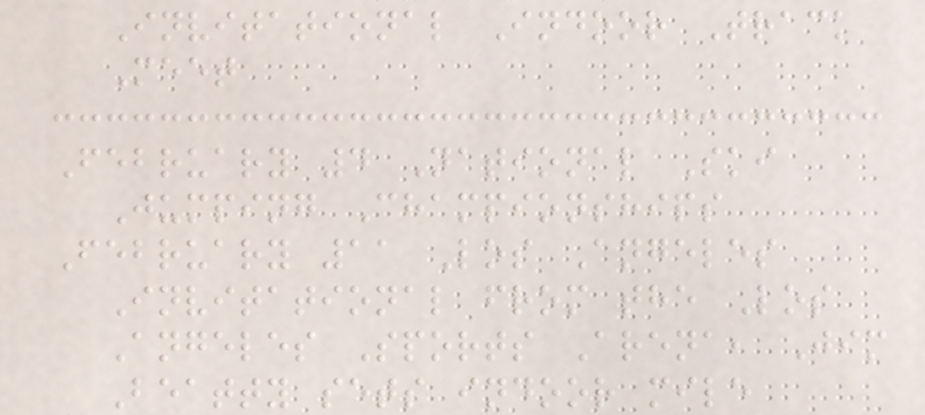Invitational Indoor Track
Meet
February 4 National Ski
Jumping Championships
February 11 Los Angeles
Invitational from the Los
Angeles Sports Arena, Jim
Beatty sets indoor mile
